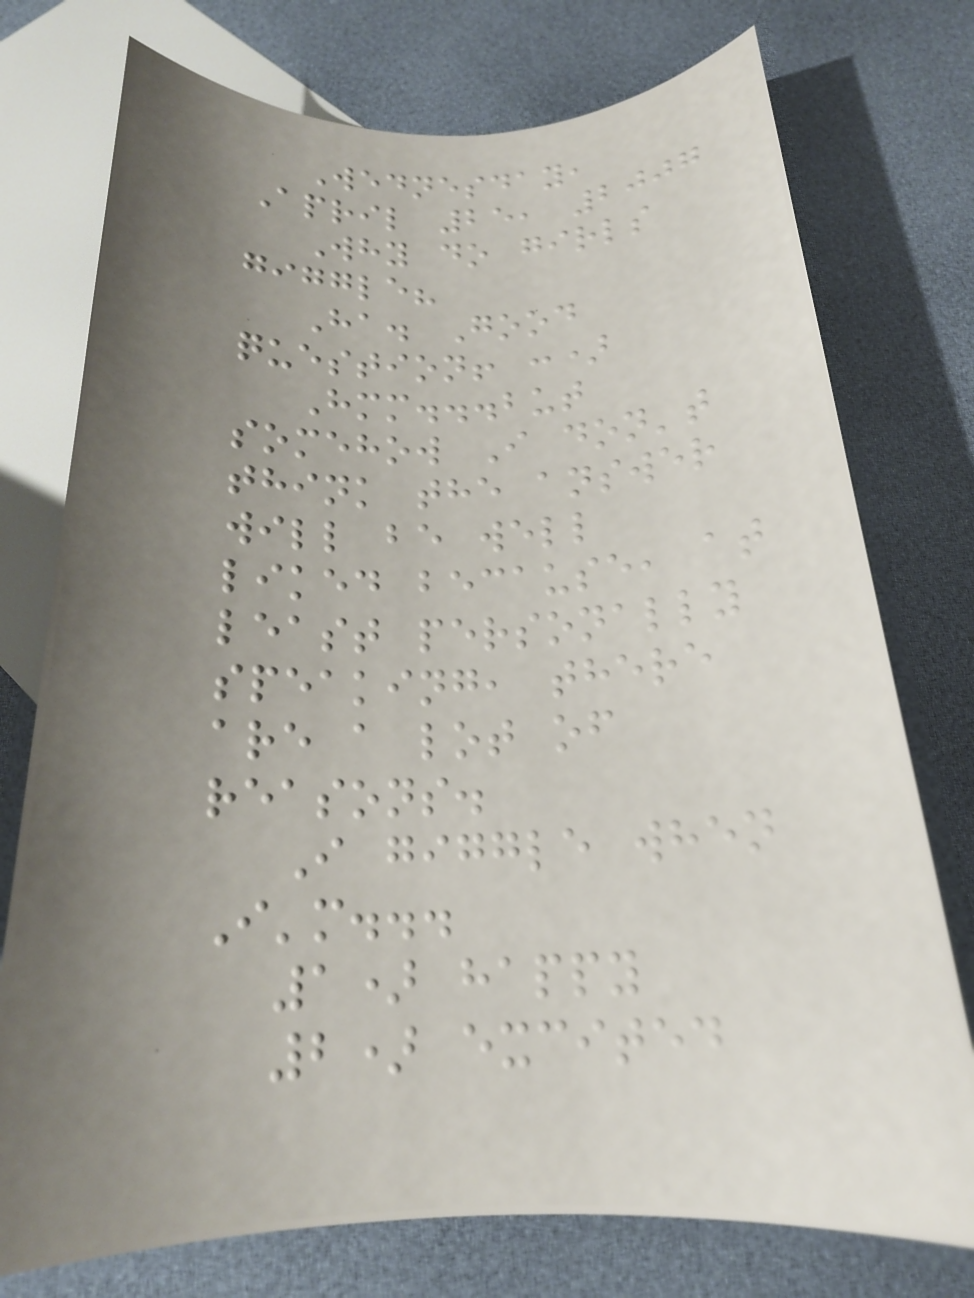Wednesday,
April 25, 2007
Why do girls
giggle?
Ha. Good
question! :)
Hmm...but
somehow I don't
think the answer
will be well
liked because, at
least personally
speaking, there
are a lot of
reasons.
I giggle when
I'm...
1) happy
2) excited
